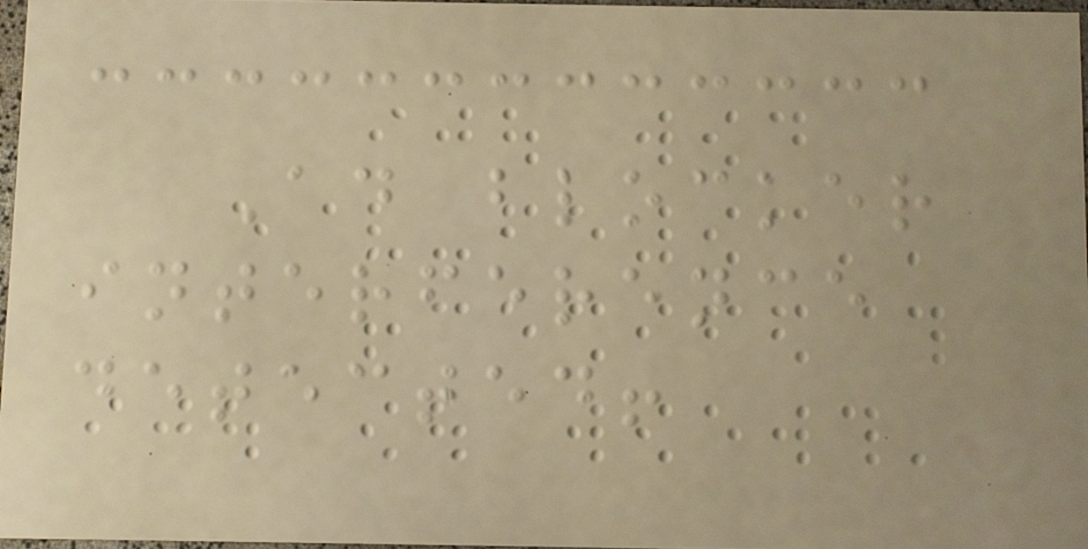Ad blocker
interference
detected!
